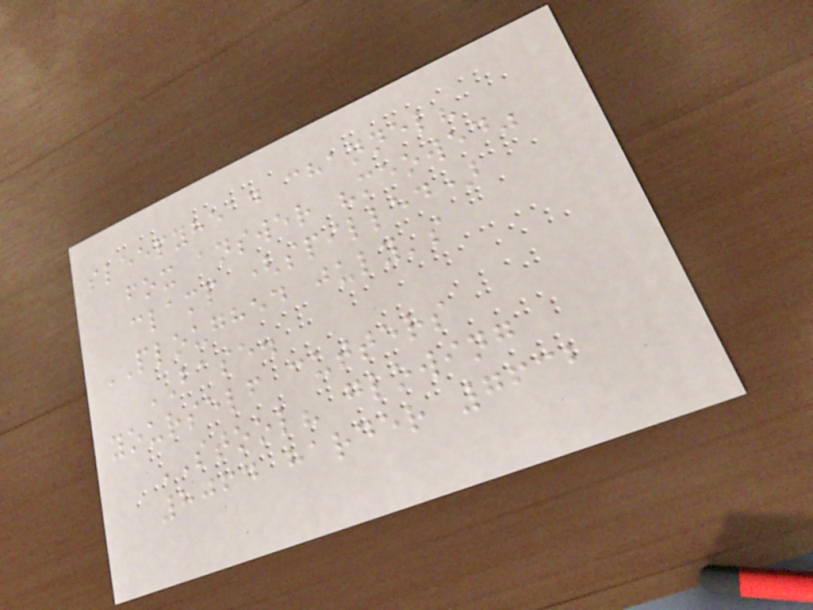sleepyhead channel?
fox answer "meowed"
clamp (spilled)
PLOUGHED july's
BASE.
yourself cutters
STOOL? glowing
8064 harder 7632
